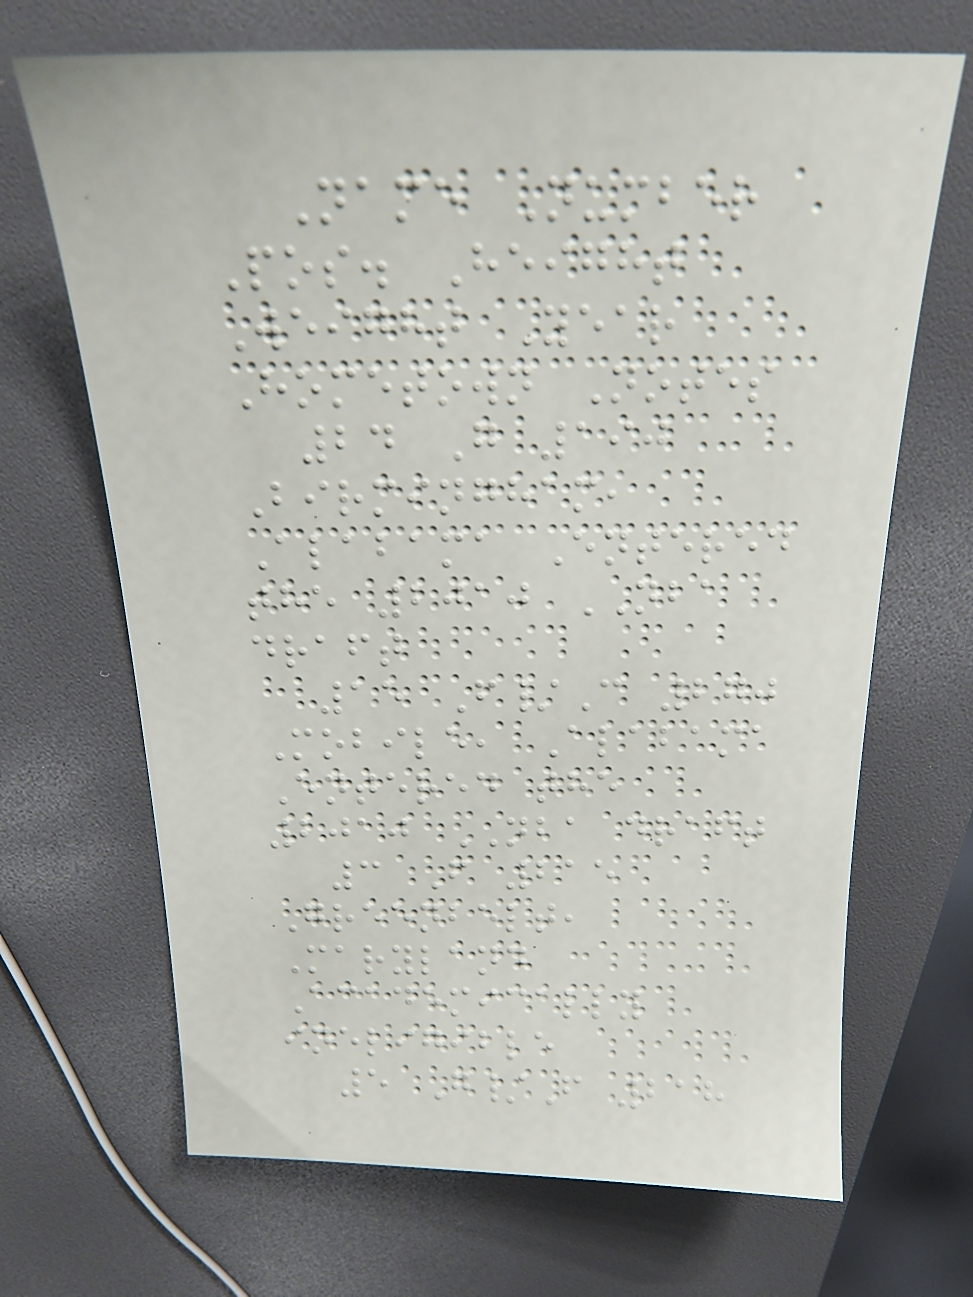Name Number
Pos. Height
Weight Year
Hometown Notes
24 G 190
Birmingham,
Alabama Entered
the 2010 NBA
draft
15 F/C 270
Mobile, Alabama
Entered the
2010 NBA draft
3 F 215
Greenbelt,
Maryland
Academically
ineligible
5 G/F 218
